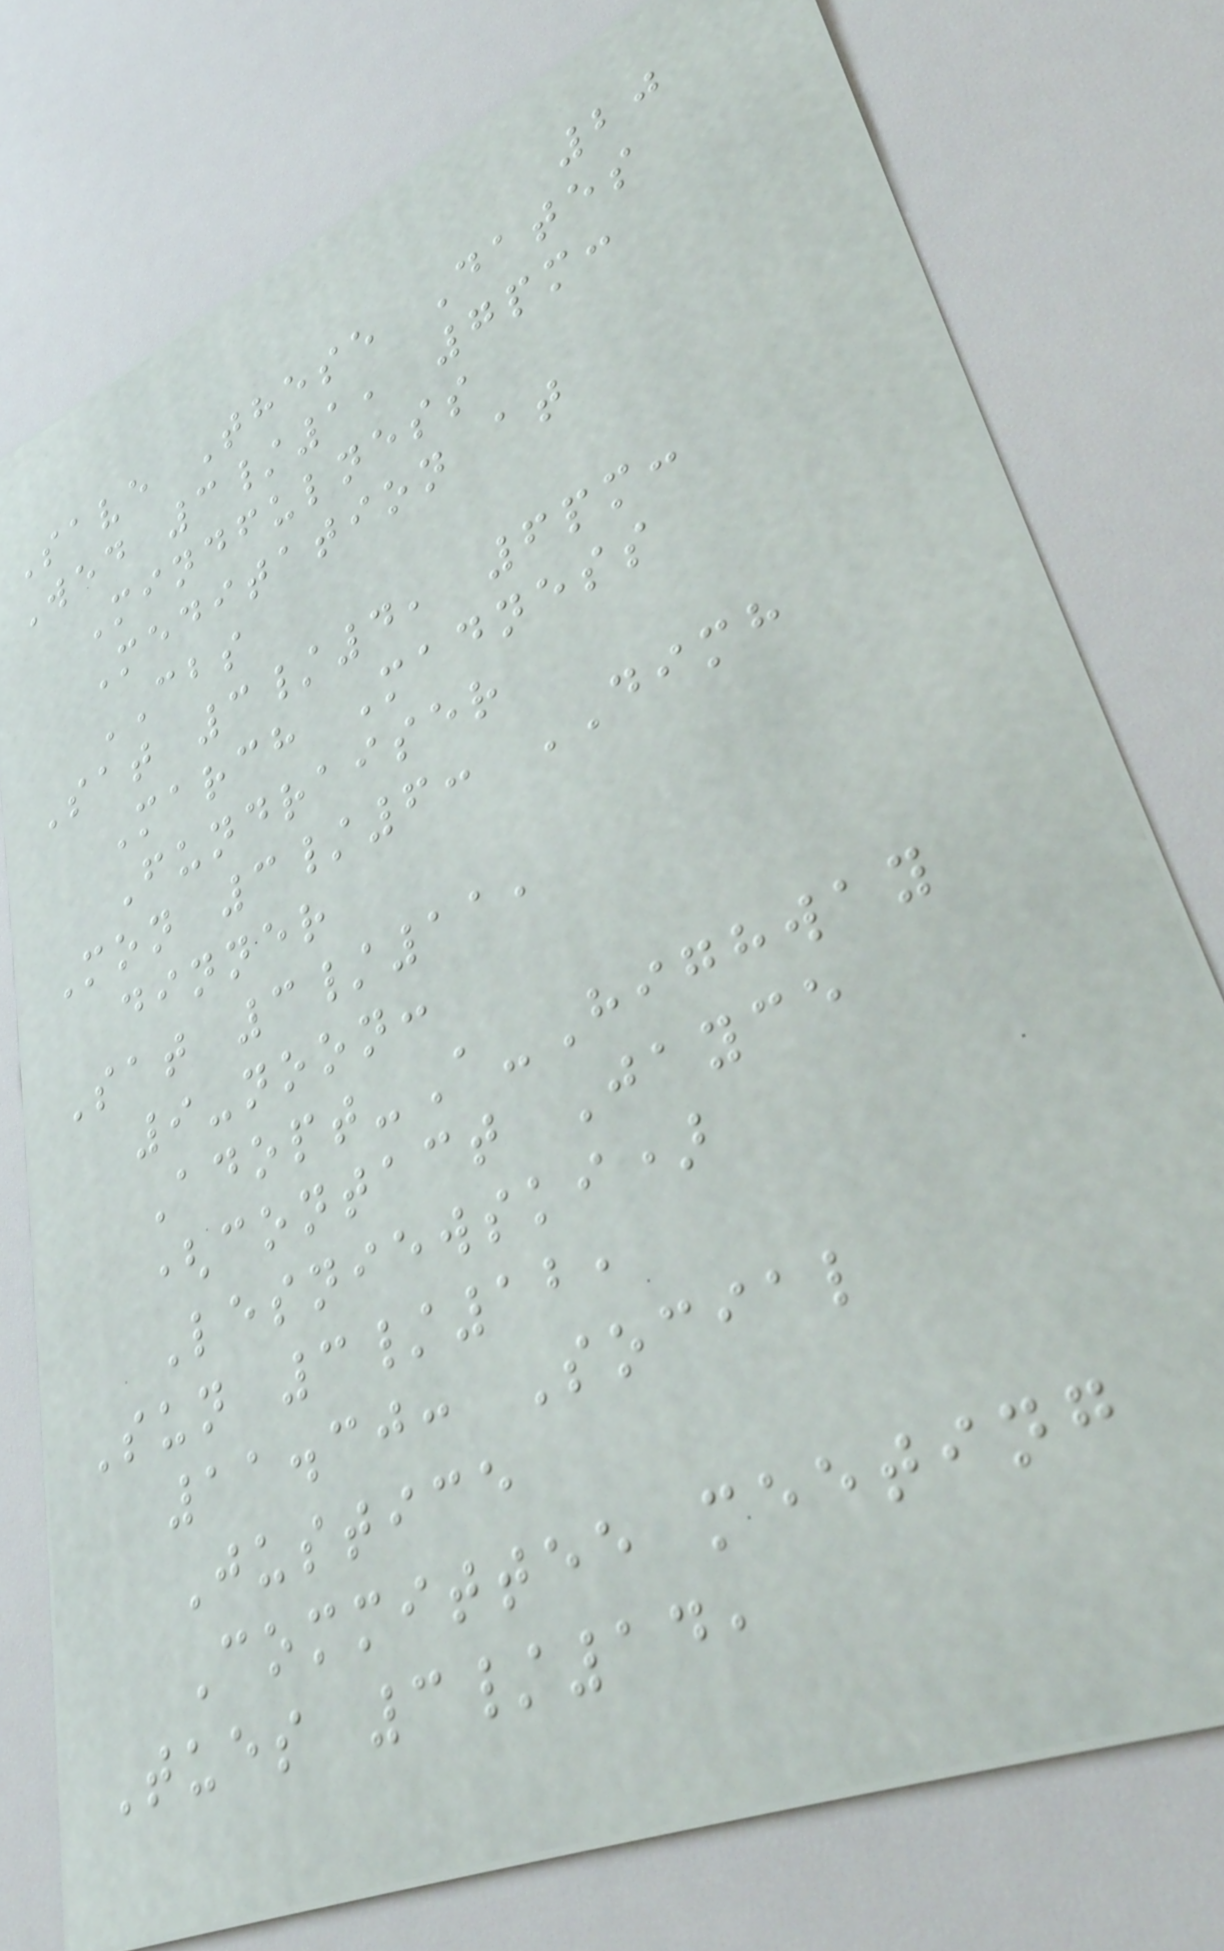20
Save These Dates
Wed 3/1, 7pm:
Mindfulness
Meditation at
CBS
Sat 3/4, 6pm:
March Madness
Fundraiser
Mon 3/6: DIMH
dinner
Sat 3/11,
9-noon:
Adopt-A-Highway
(contact Jayce
Lesniewski)
Sun 3/12,
11.30: Social
Justice
Committee meeting
Tues 3/14,
